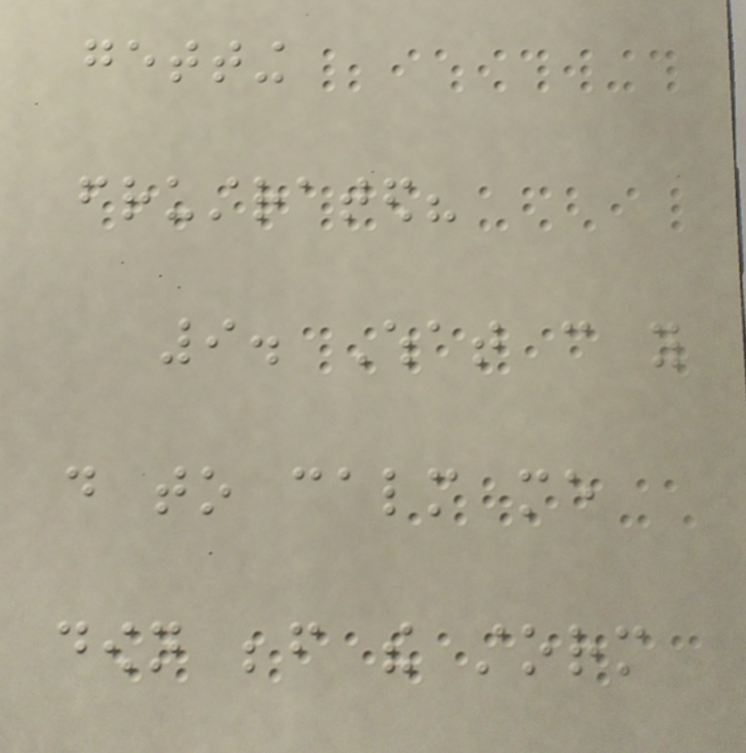getting
frustrated?
9. What can you
do to calm me
down before the storm
